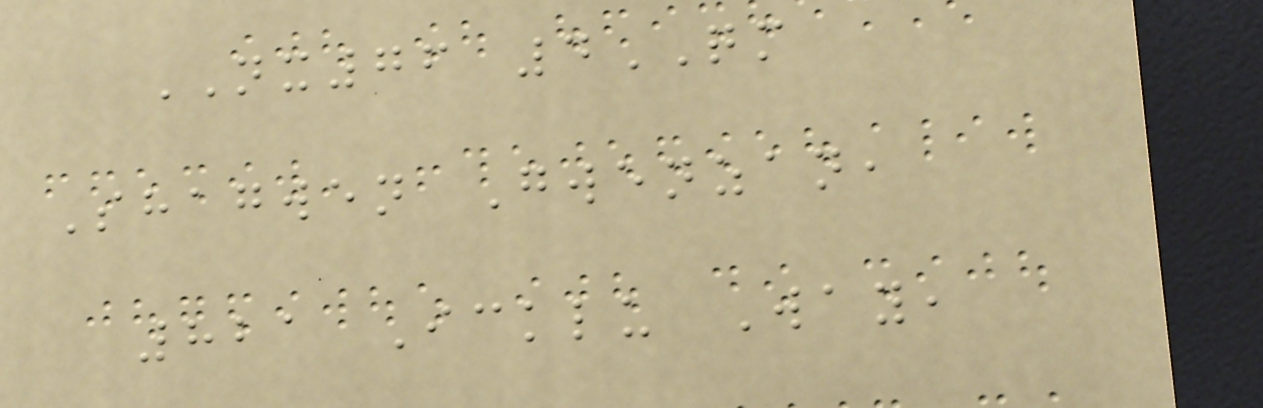NX76 4QM
Shagwen Gwenzan,
821 Icklu Way,
